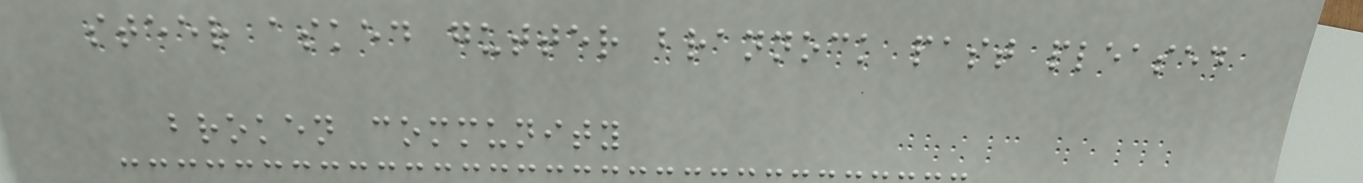steer asked gutter brannock past pleased
broken community
